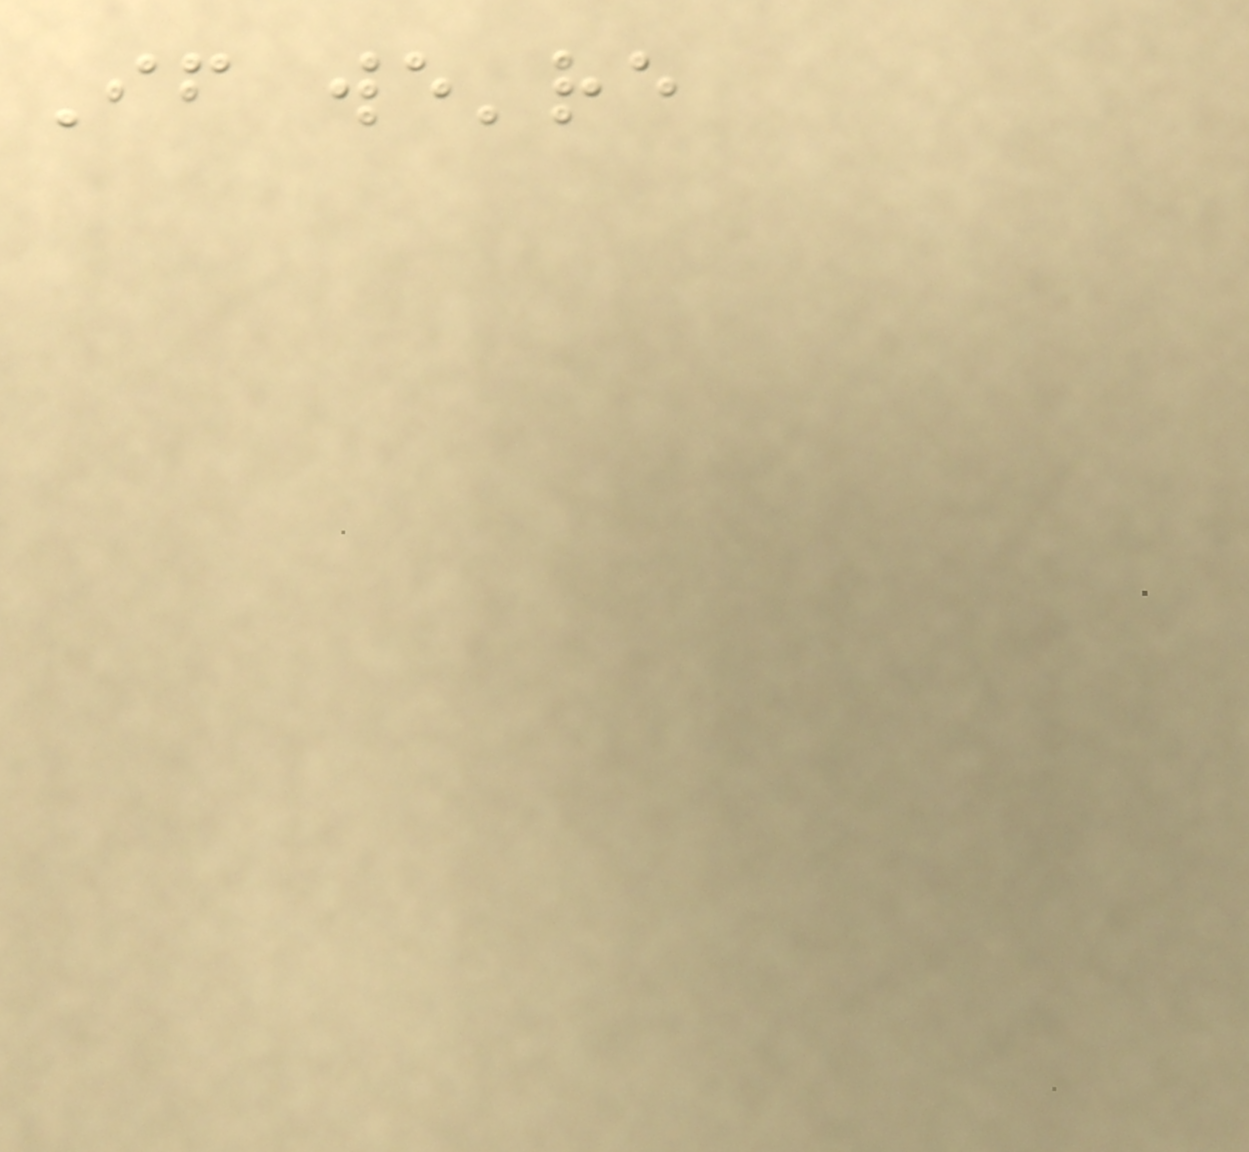If we're
